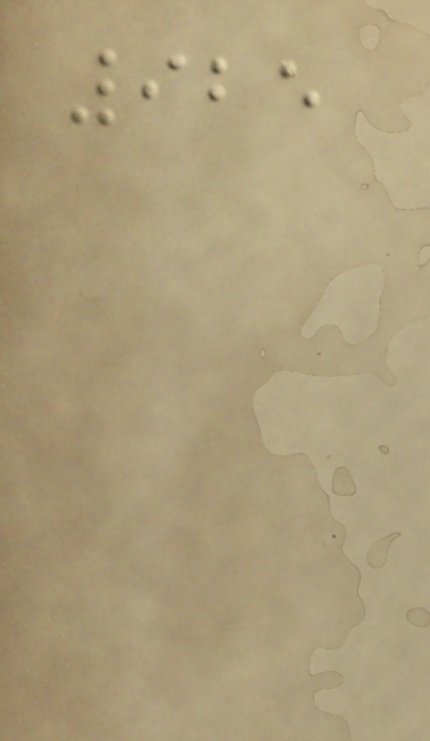925
